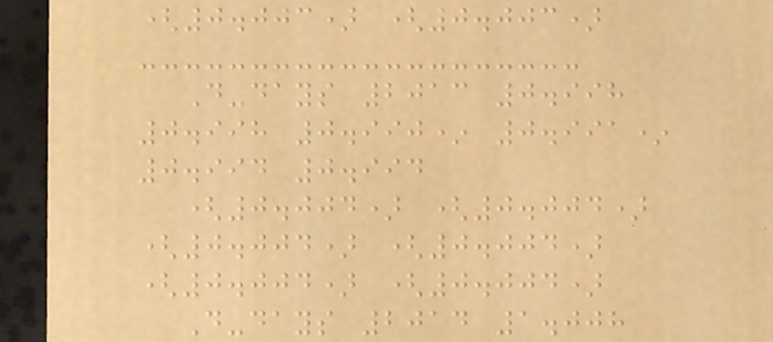(0.003) (0.003)
D-days 2013 0.998
0.998 0.990* 0.991*
0.994 0.994
(0.004) (0.004)
(0.004) (0.004)
(0.004) (0.004)
D-days 2014 1.008
